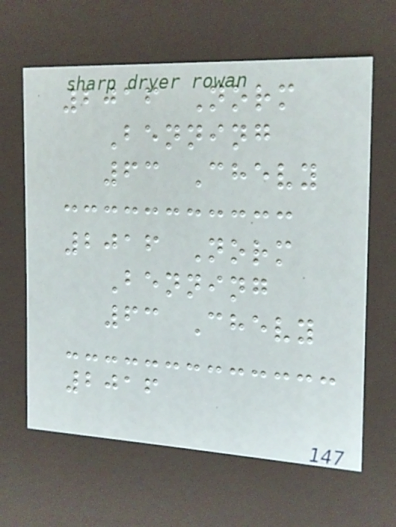2016 Norm
Benning
63 Chevy
2016 Norm
Benning
63 Chevy
2016
